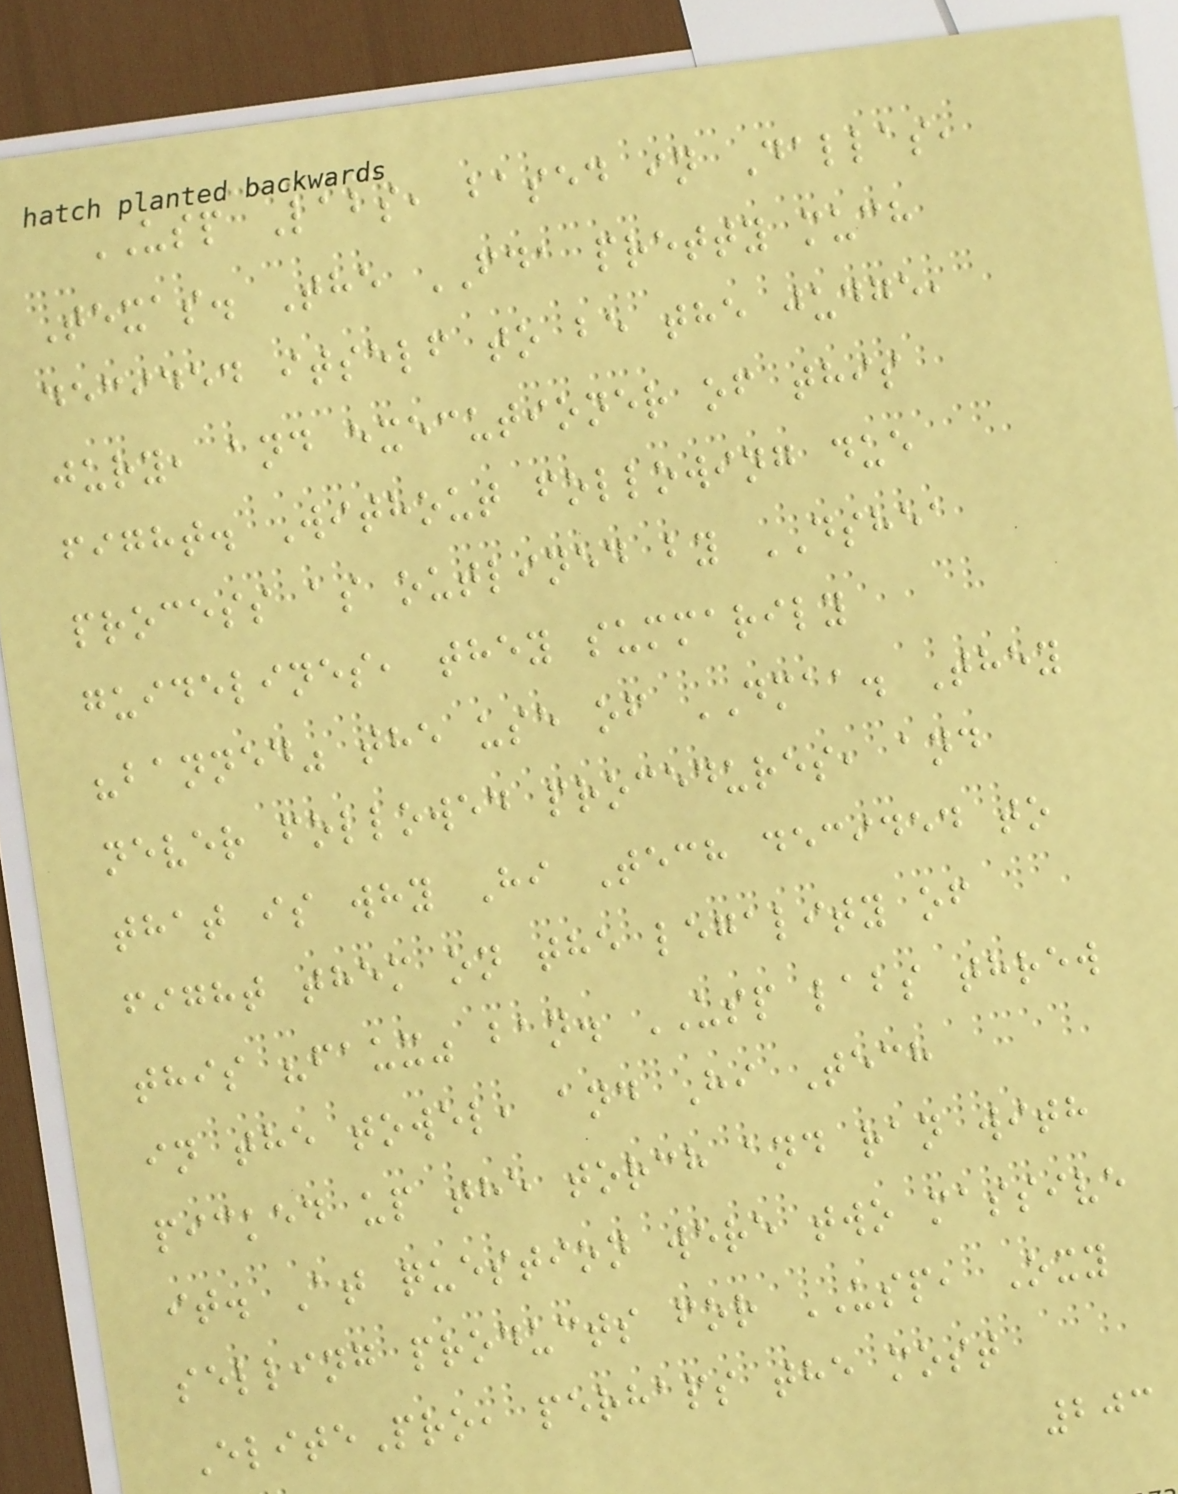USP Labs, based in Dallas,
Texas. The FDA pretty much
decided itself to be the judge,
jury, and executioner of this
fight. Without following due
process as outlined by DSHEA
guidelines, they summarily
"banned" the use of DMAA. They
never followed procedures, and
that is why Hi Tech decided to
fight them on the legality of
this "faux" ban. USP labs threw
in the towel, and Hi Tech
picked up the torch and ran with
it. At question were two massive
selling products for USP, Oxy
ElitePro, perhaps the most
203
